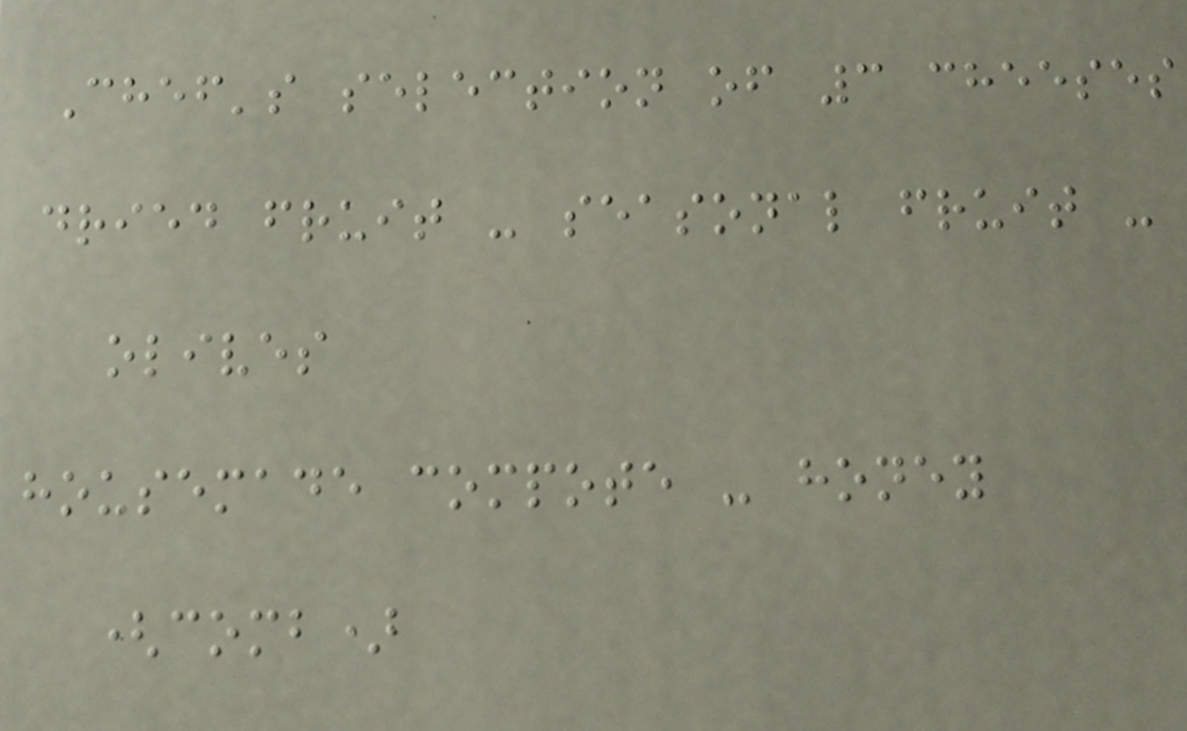Chef's selection of 3 cheeses
dried fruit - seasonal fruit -
olives
housemade compote - honey
(comb)
